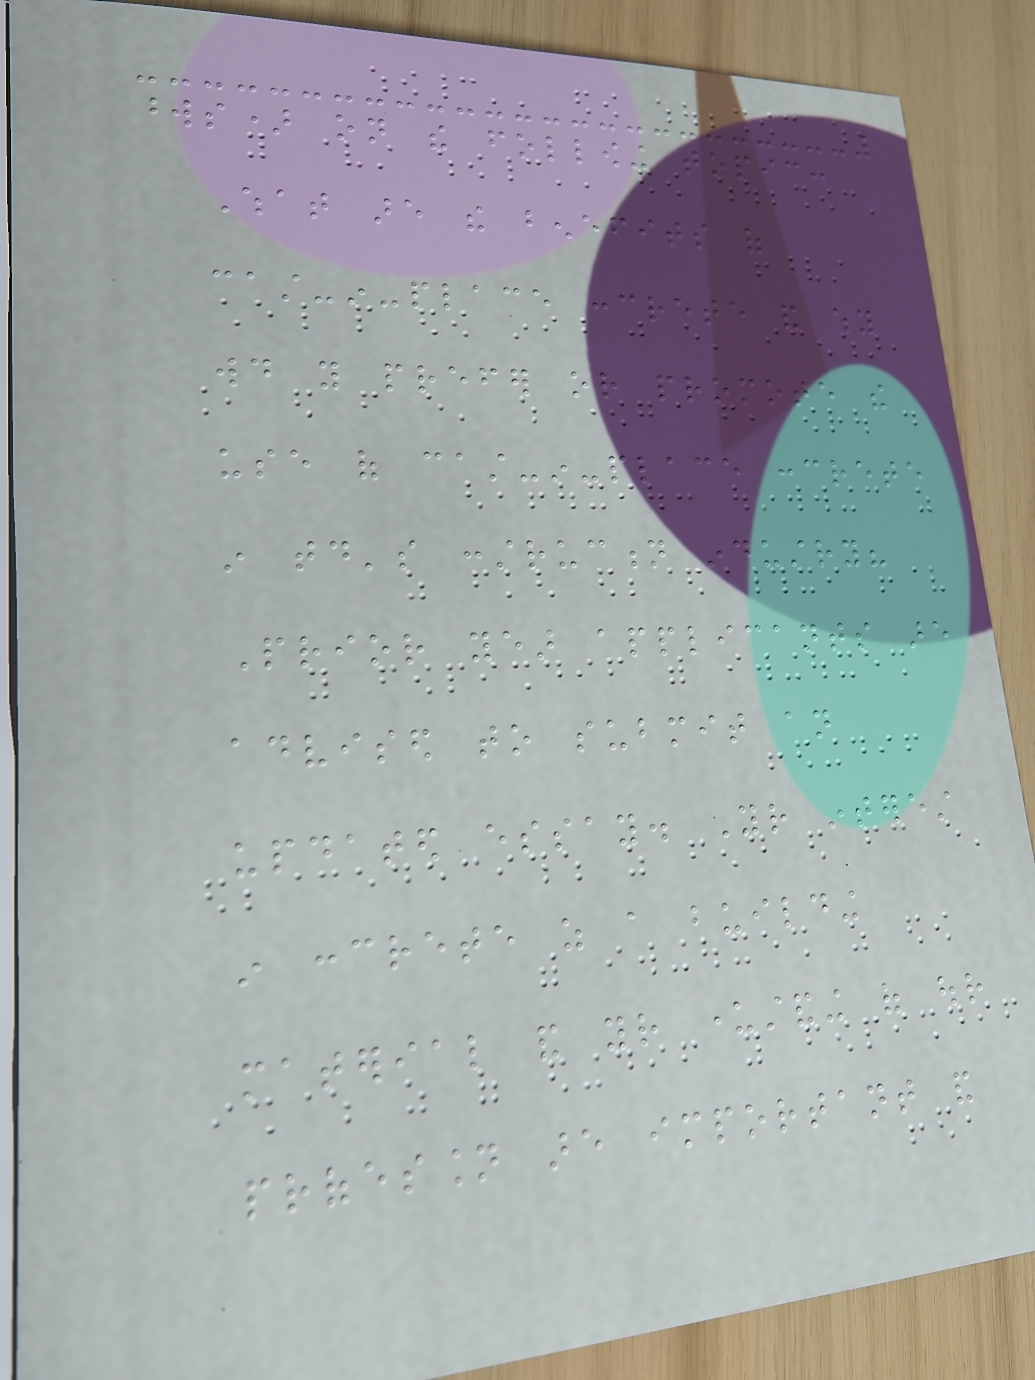words) on the following topic:
What are the benefits of
cast-in-place concrete and why
would you prefer or promote the
use of cast-in-place concrete
in today's construction industry?
Prior year applicants are
advised to submit an
updated essay. Your interest
in concrete as a building
material and your understanding of our
profession are important and
